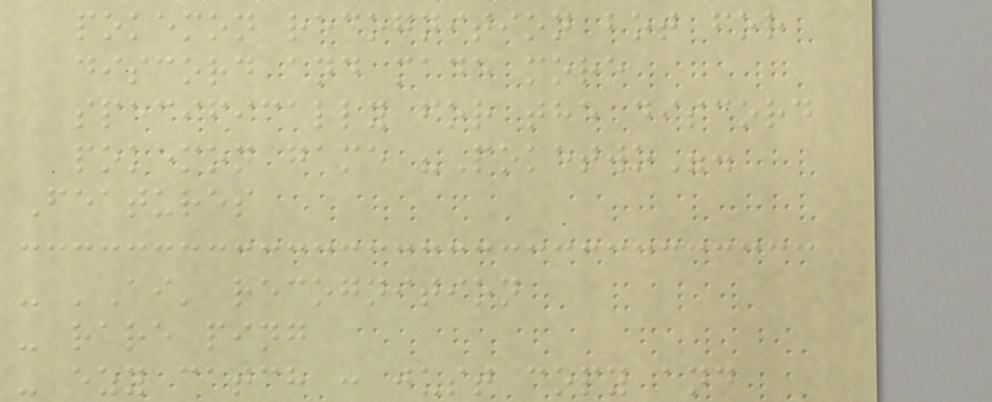pokemon recognition bot for
discord and made more
specifically for the discord
pokemon game "Poketwo".
Features
- 'Ai' recognition
- rare ping
- ezy catch : just copy and
